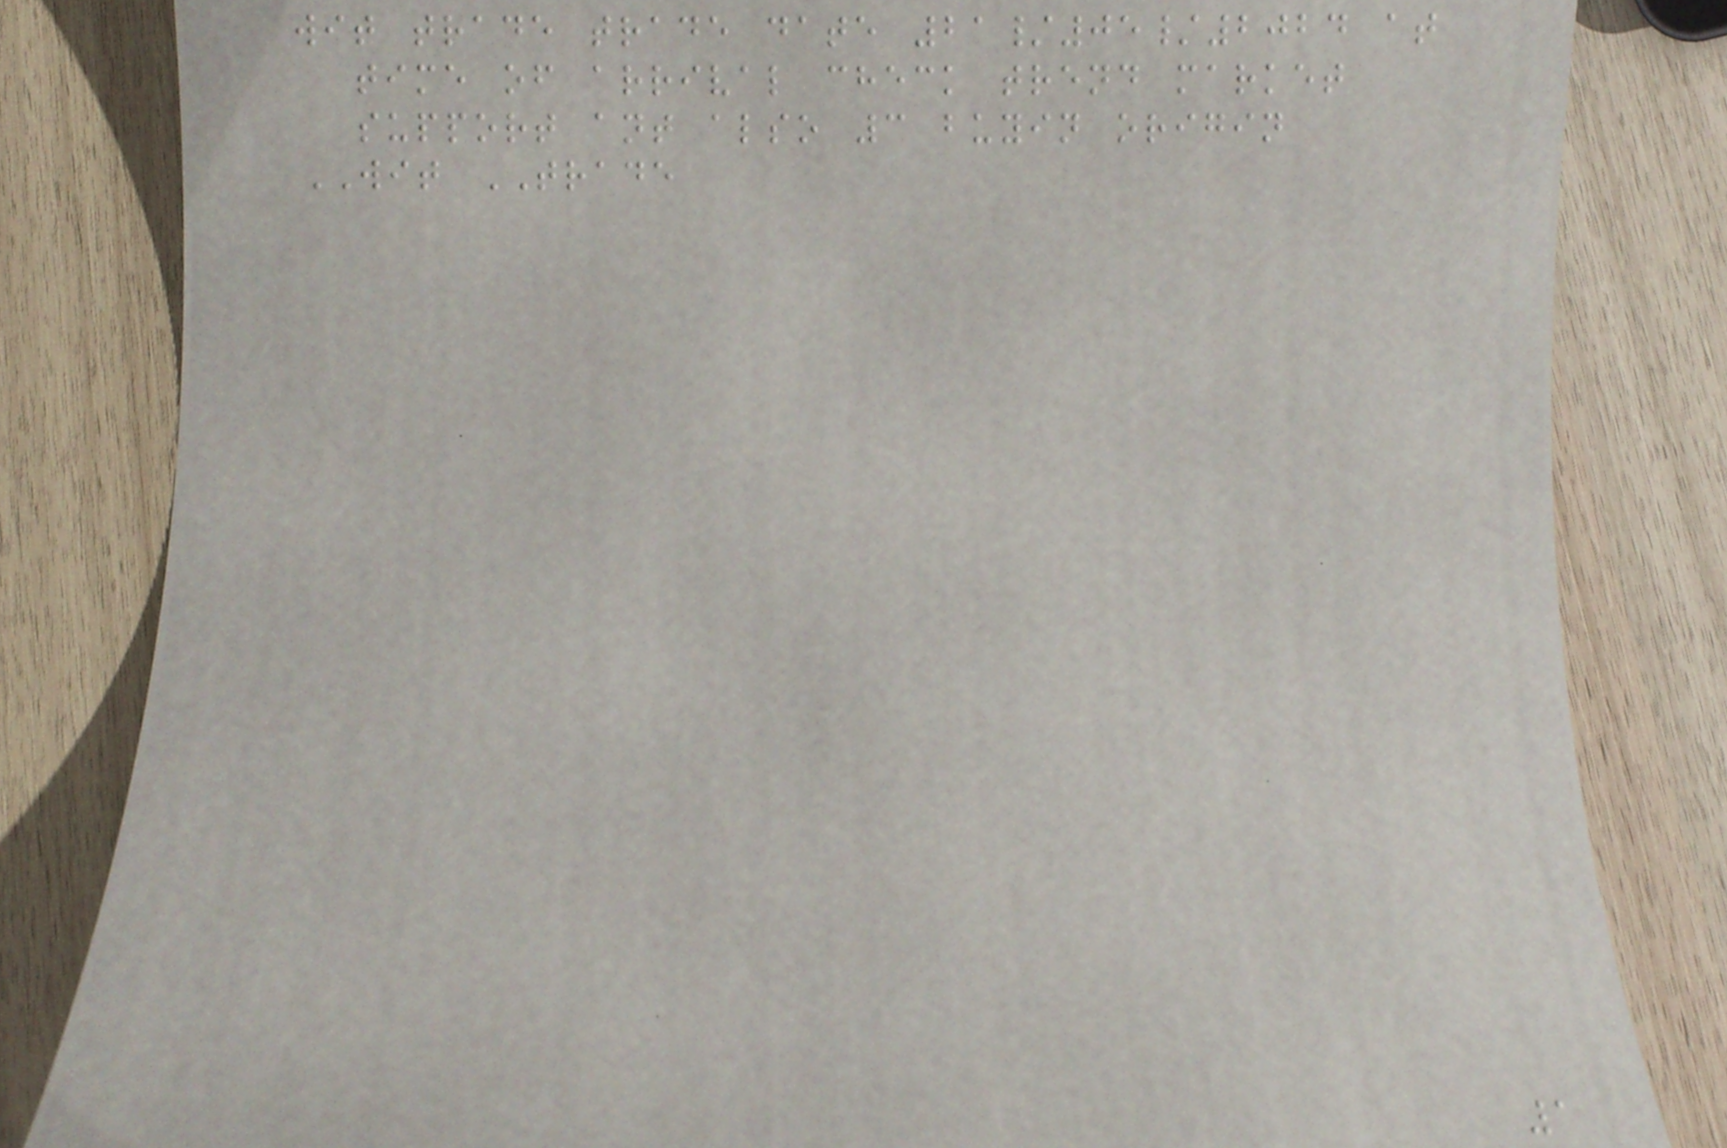wit trade trade date 21/05/2024 at
time of arrival check trend market
support ant also 3 buyin origin
WIT TRADE
1
